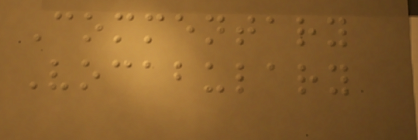Commentary
Vocabulary
